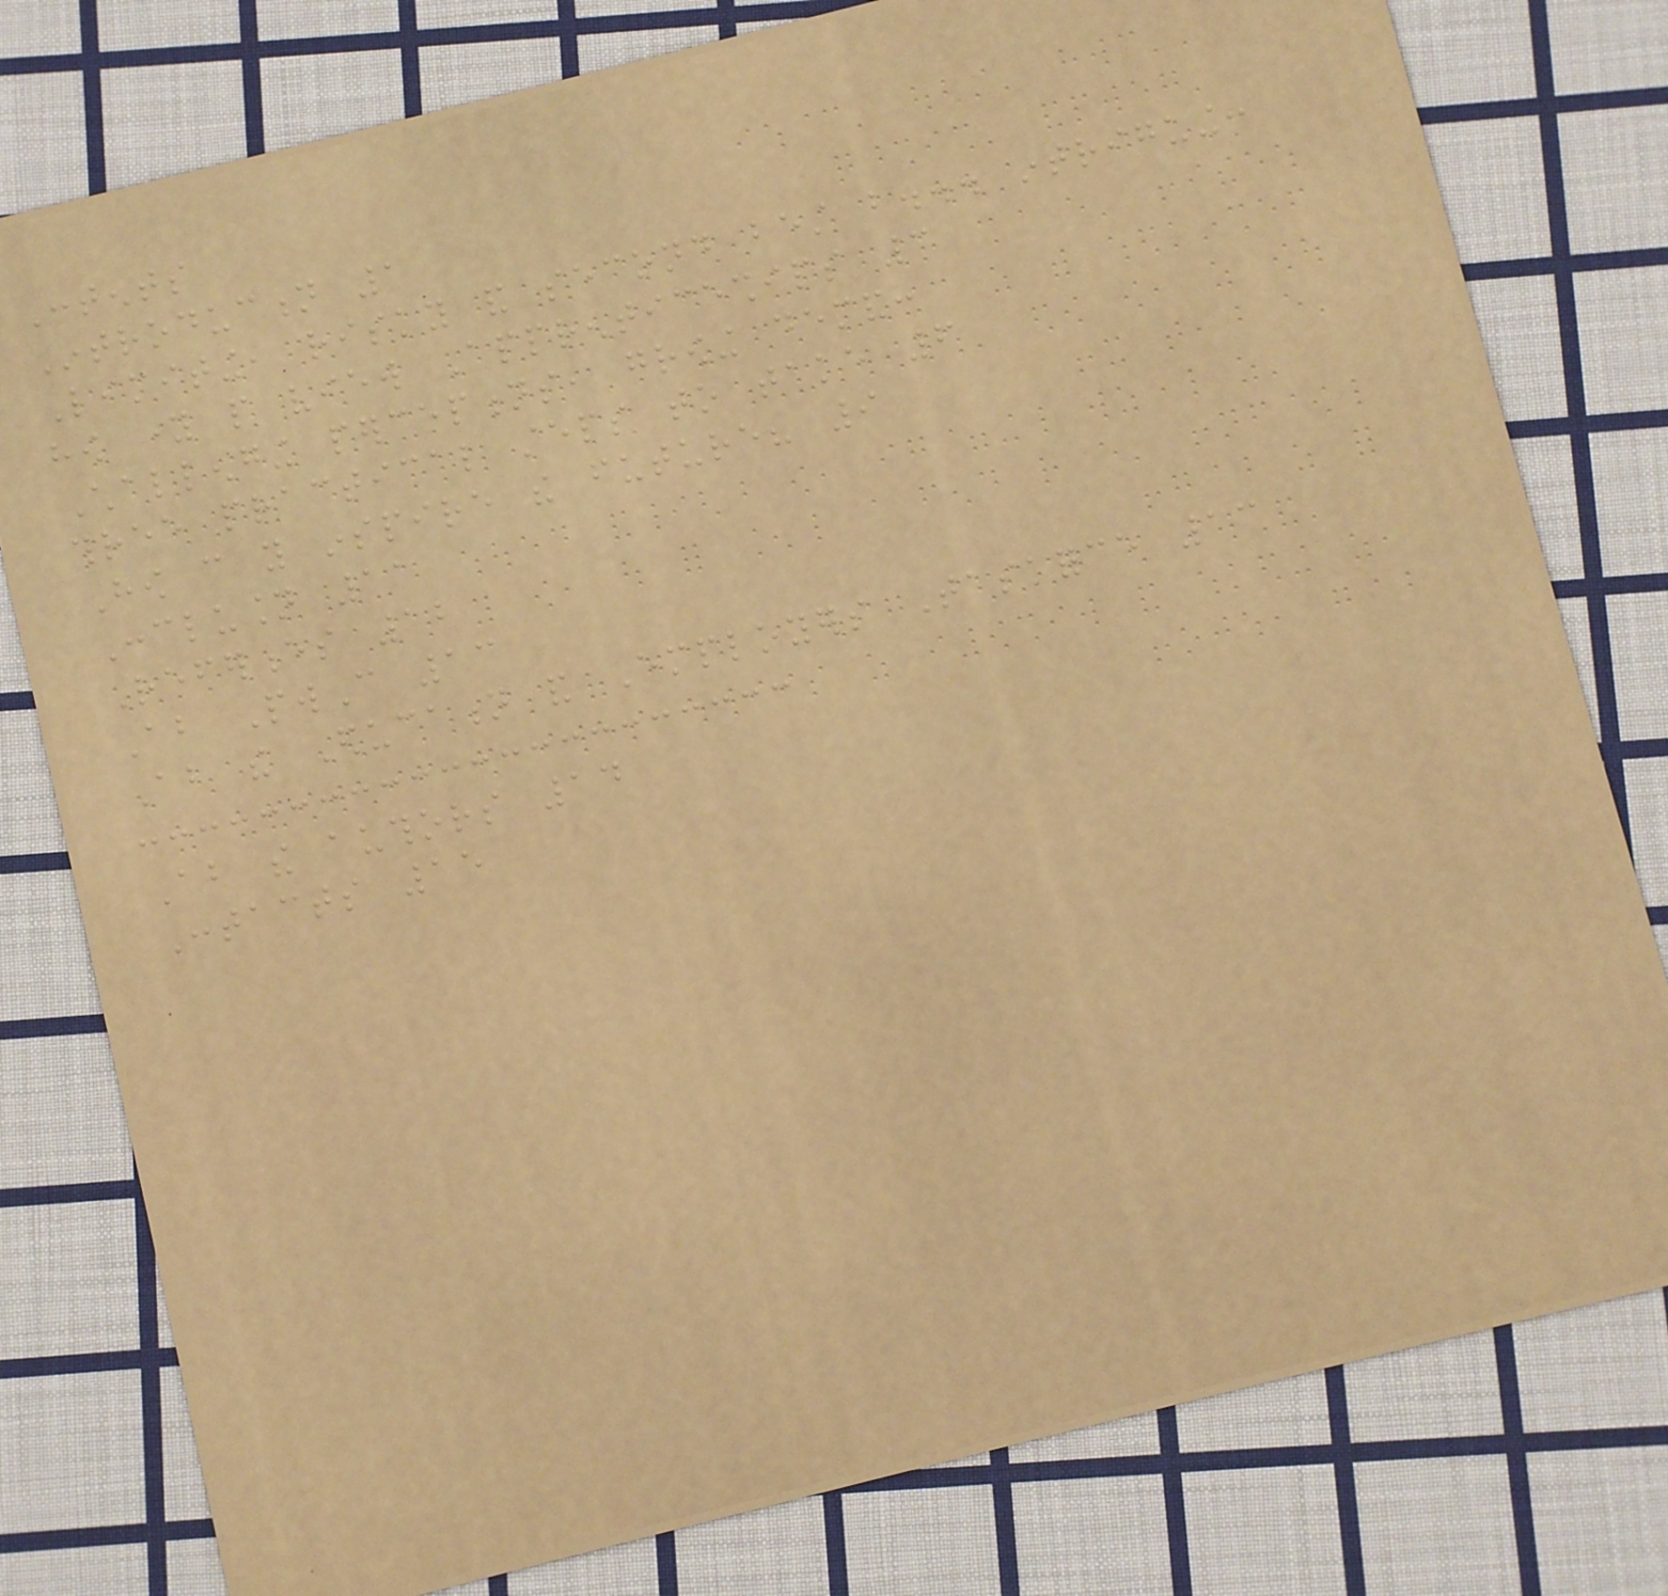Contents
Introduction 1
Limiting, risky and second best but... intriguing:
how young people view Apprenticeships 3
Challenging perceptions, growing demand:
three practical steps to take 6
How can you inspire the future? 9
Conclusion 11
References 12
About PwC 13
About the Education and Employers Taskforce 13
About the authors 14
Contacts 15
